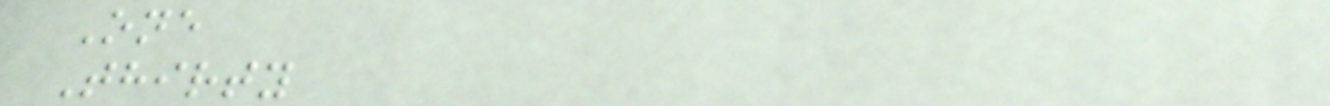One
Thirty
